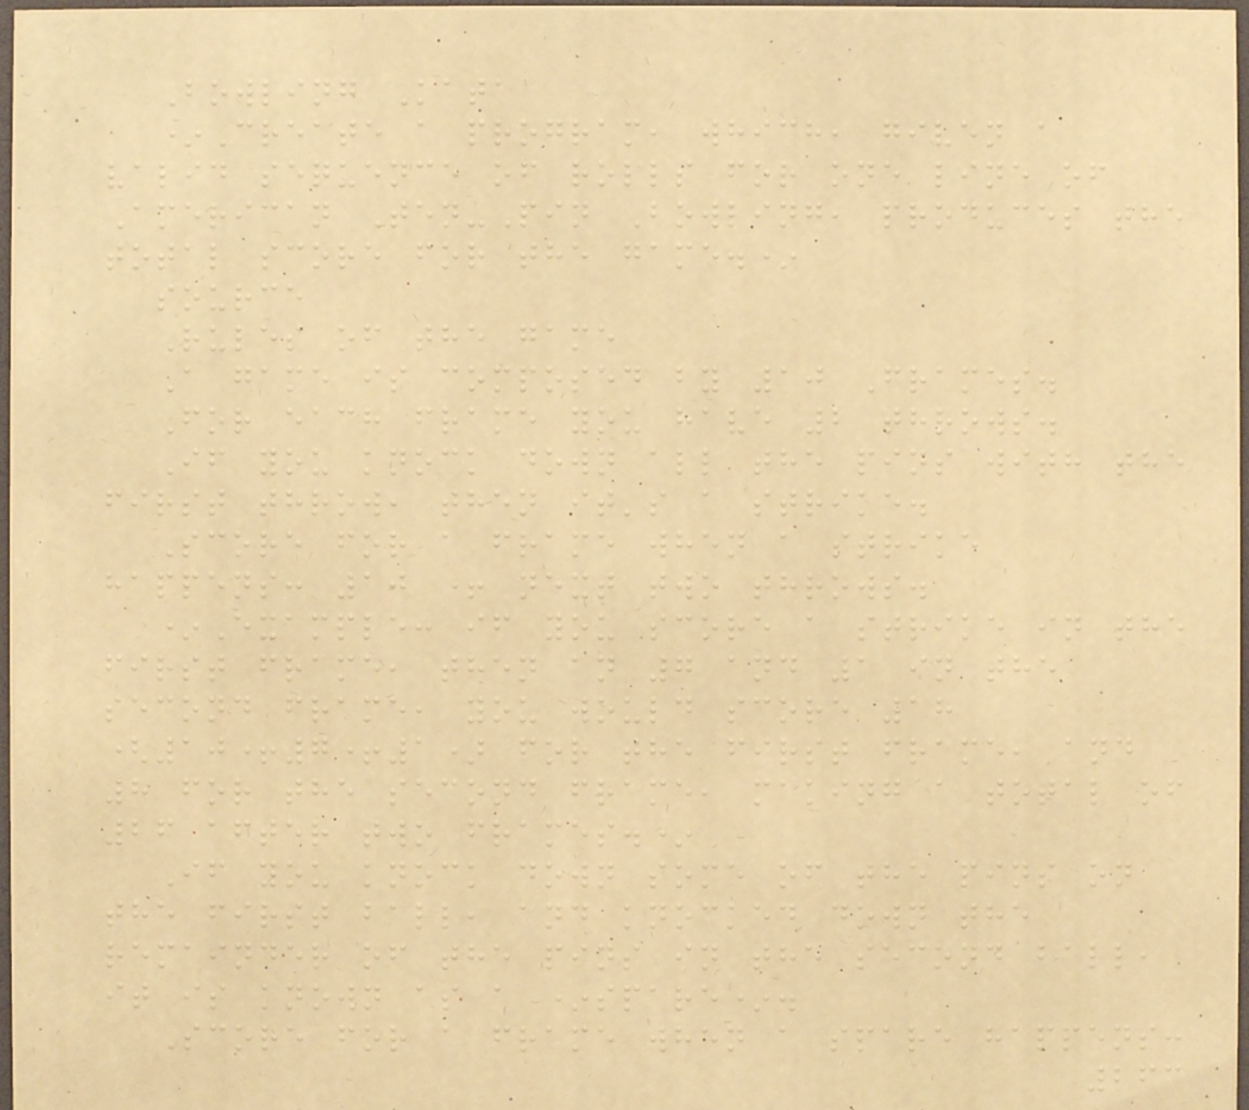Bowling Kata
*Create a program, which, given a
valid sequence of rolls for one line of
American Ten-Pin Bowling, produces the
total score for the game.*
source
Rules of the game
A game is composed by 10 Frames.
For each frame you have 2 throws.
If you knock down all the pins with the
first throw, then it's a strike.
Score for a frame when a strike
happens: 10 + next two throws.
*Example: if you score a strike in the
first frame, then an 7 and 1 in the
second frame, you would score 18
(10+7+1) for the first frame, and
8 for the second frame, making a total of
26 after two frames.*
If you knock down some of the pins on
the first ball, and knocked down the
remainder of the pins in the second ball,
it is known as a *spare*.
Score for a frame when a spare happens:
263
